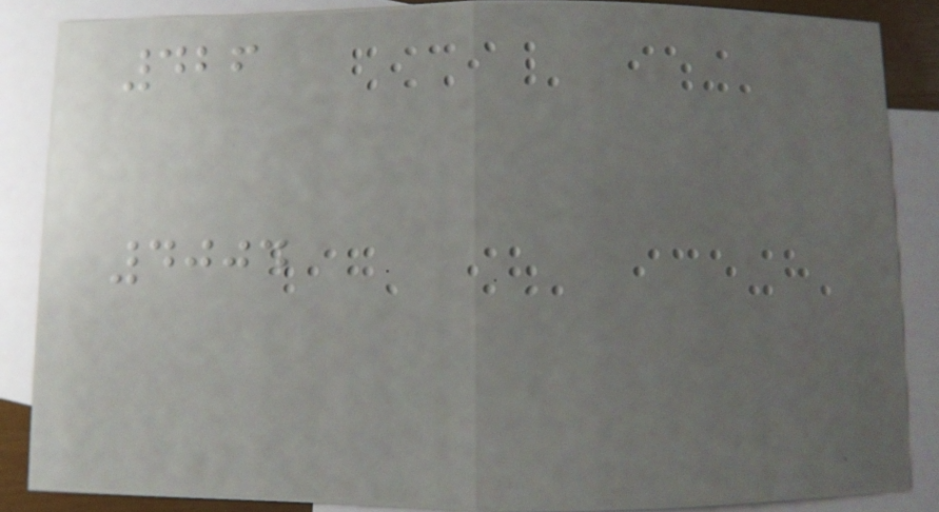426
4004
